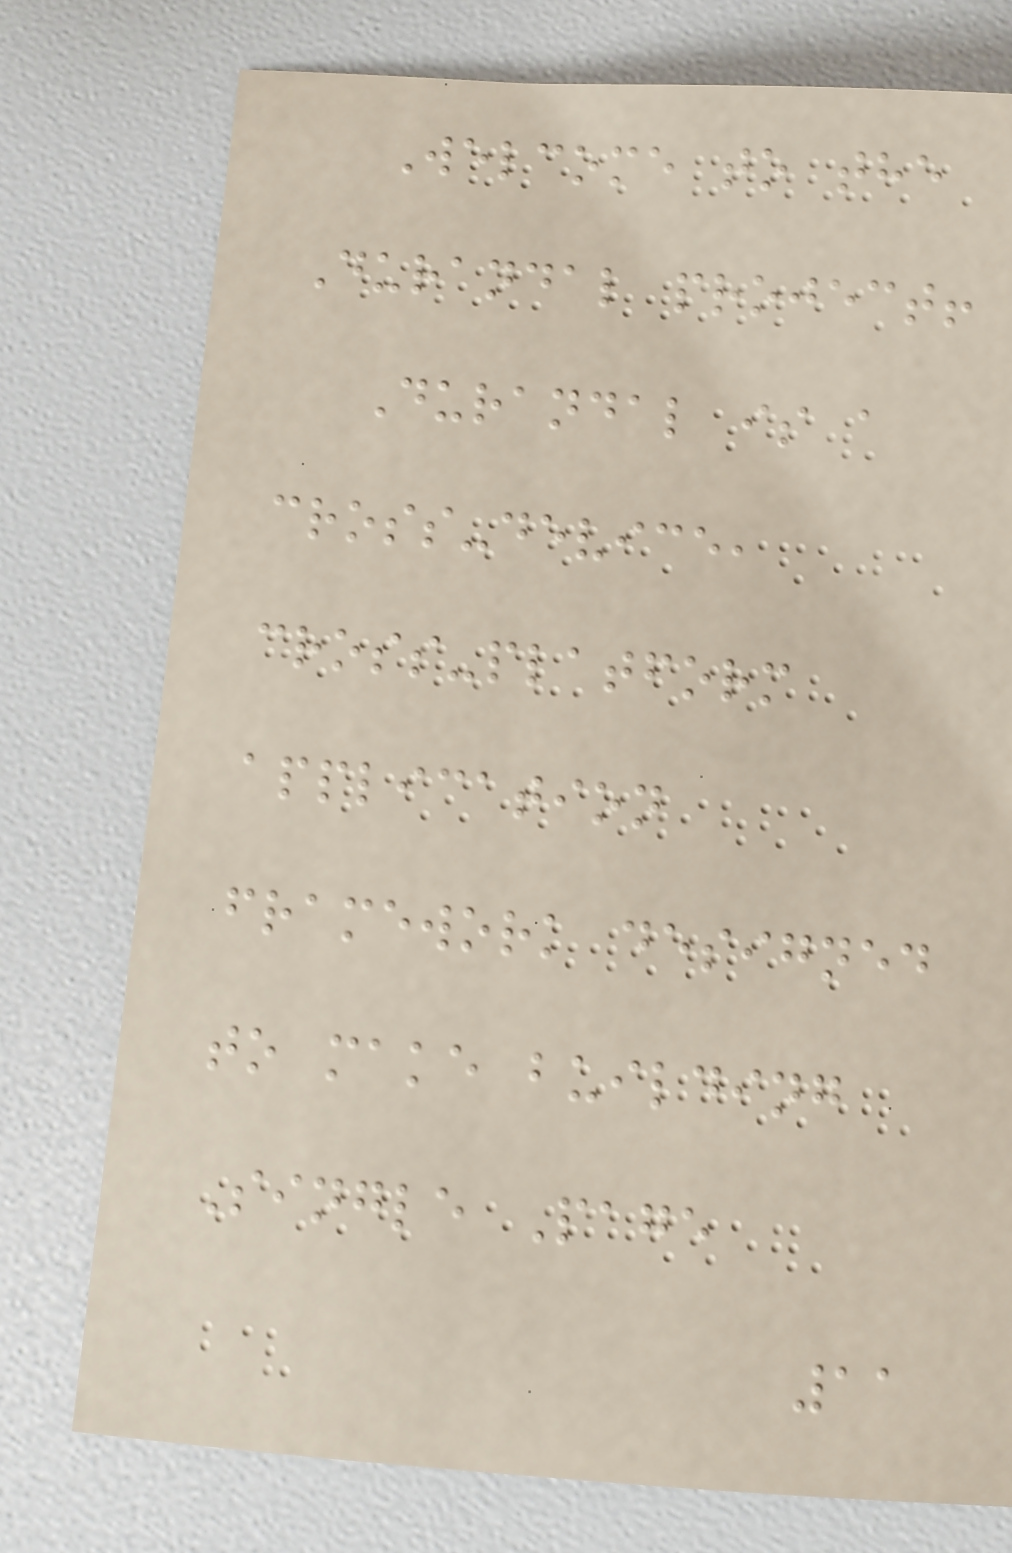Welcome to the
Durandal project!
Durandal is a
cross-device,
cross-platform
application
framework designed
to make building
Single Page
11
